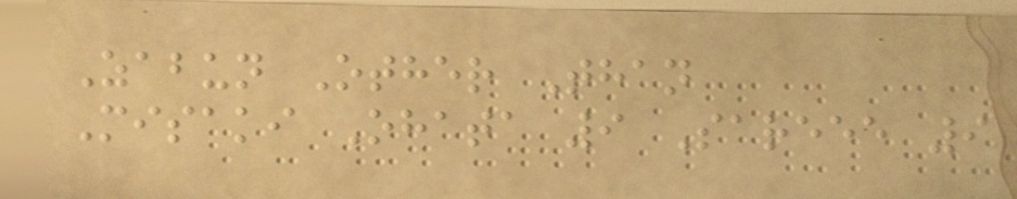Zabun Other Than
Misaki Ohata 9 Sareee 9
